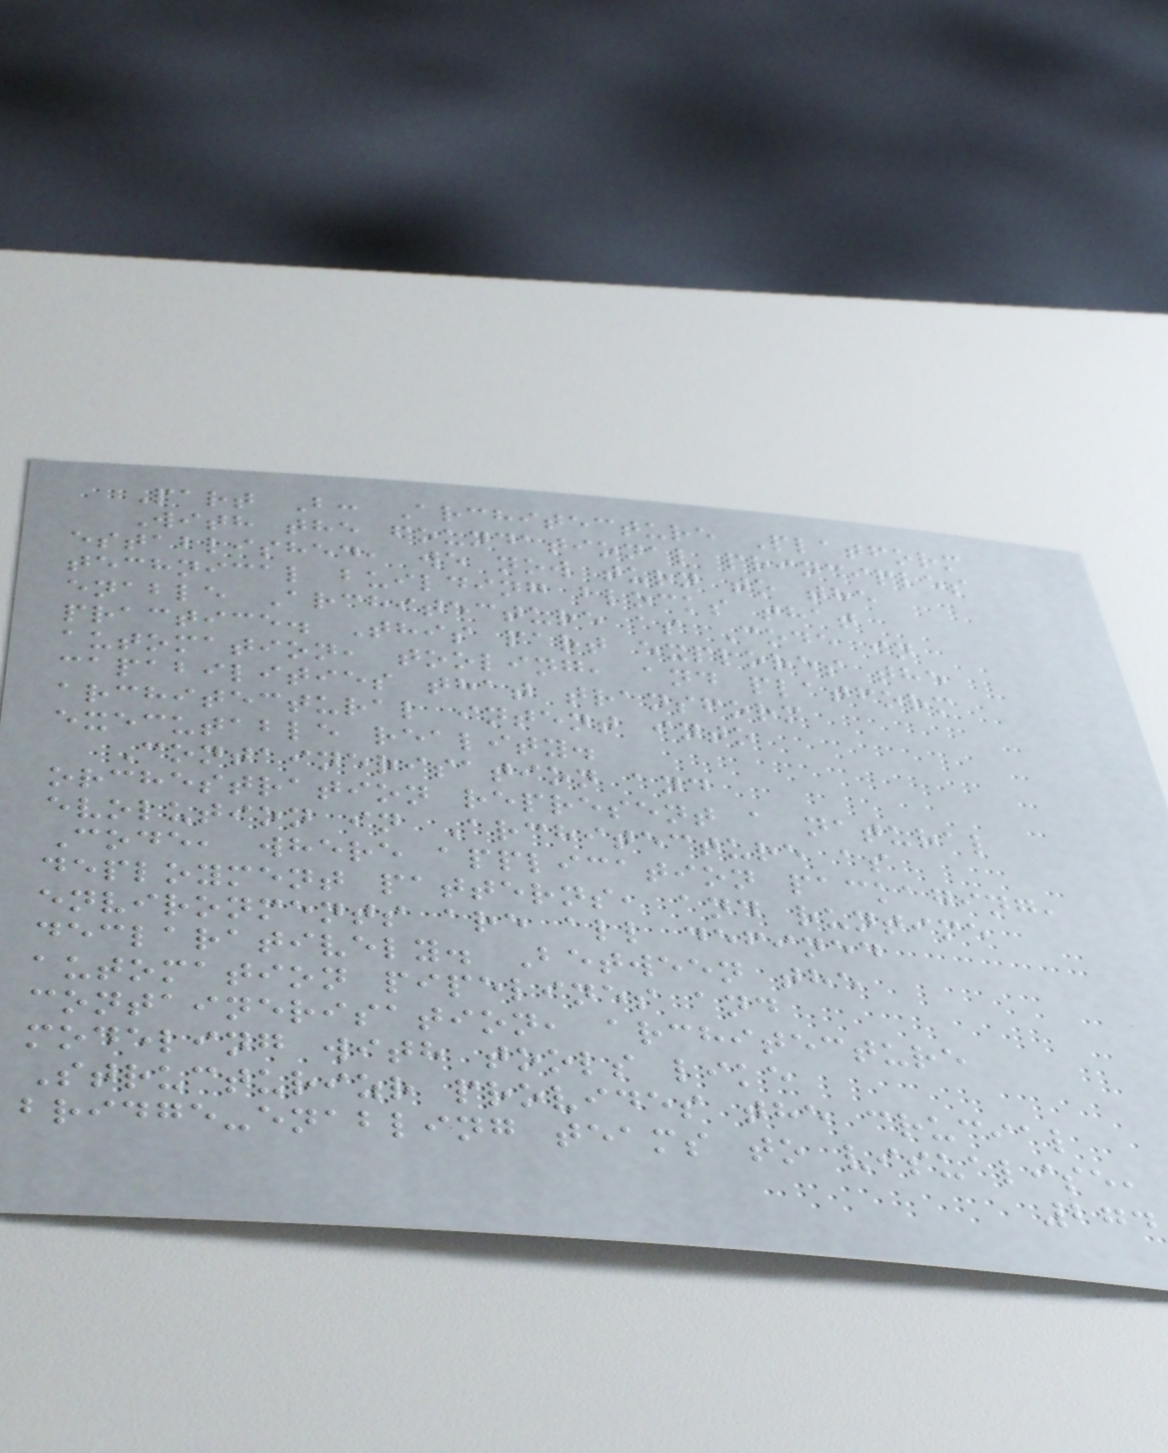Part B: Architecture Platform
With the foundational principles
established, we now turn to the
technical building blocks that
enable Architecture as Code in
practice. This part explores the
automation, tooling, and platform
capabilities that transform
architectural intent into
executable reality.
Containerisation and
orchestration represent a natural
evolution in Architecture as
Code, where application packaging,
deployment patterns, and runtime
environments are all defined
declaratively. Between the
automation pipelines and
containerisation, architecture
modeling with tools like
Structurizr provides the crucial
bridge-enabling teams to visualise,
274
